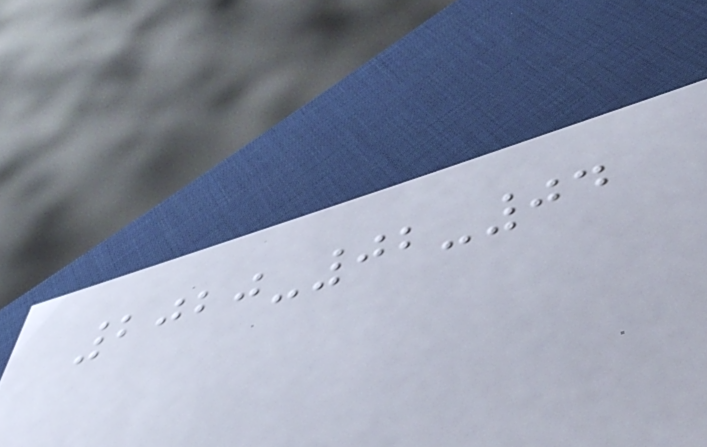2020-02-04
